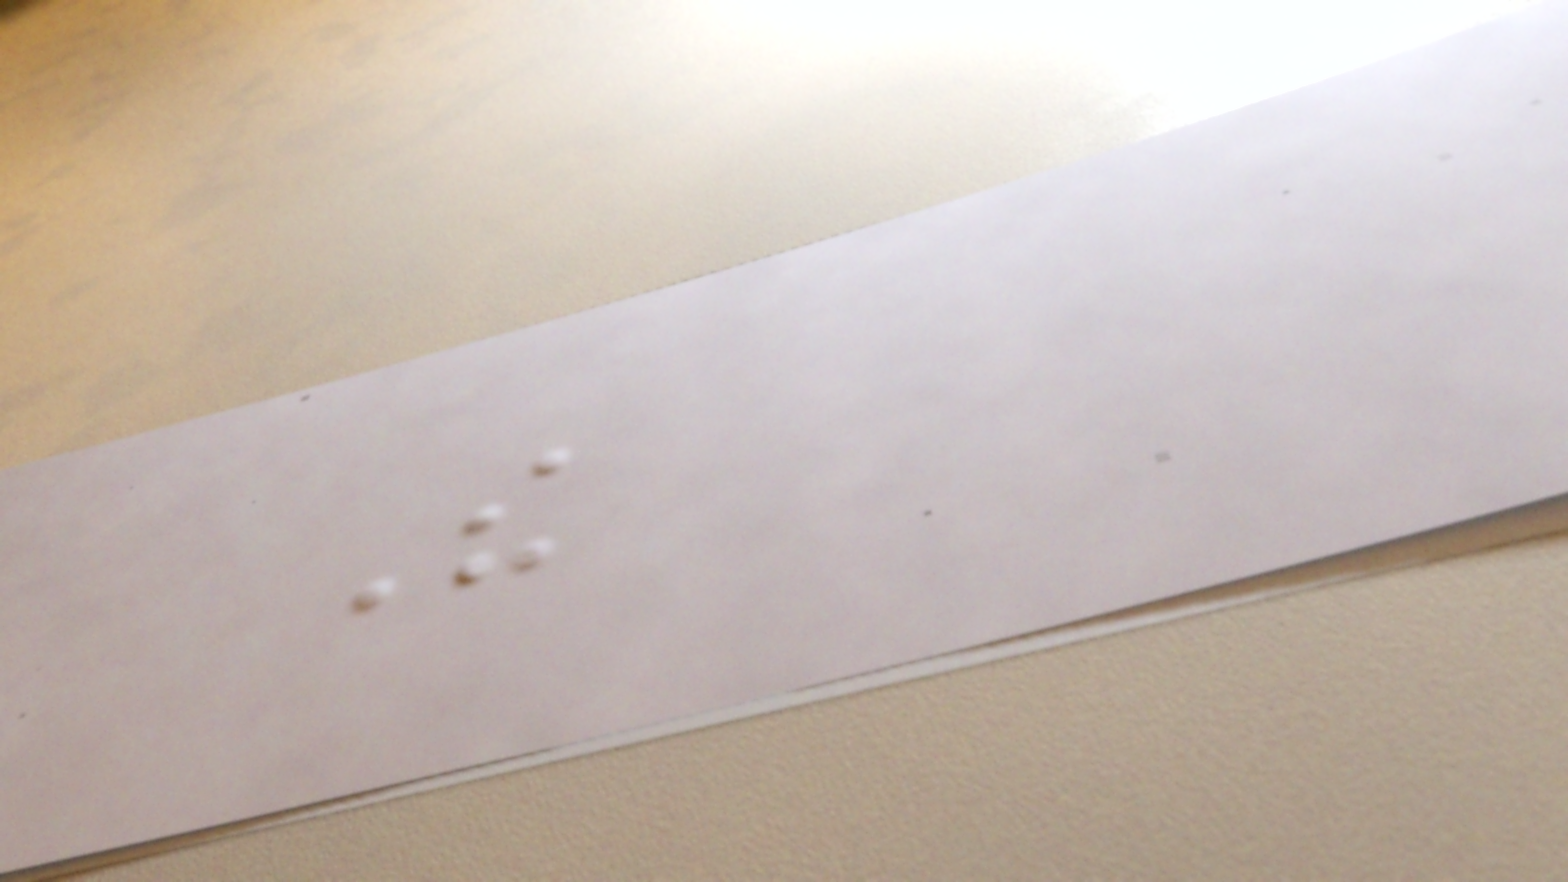The
